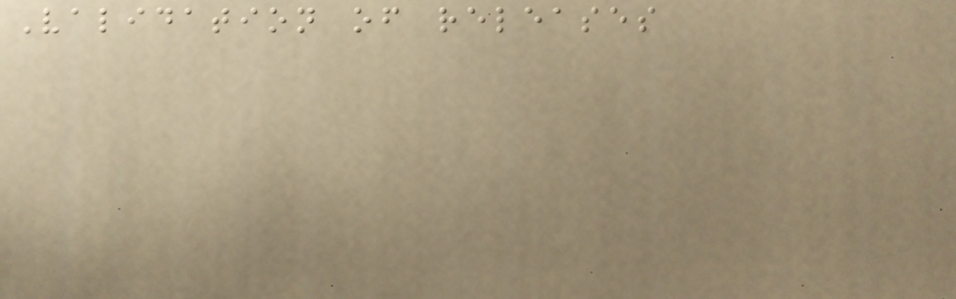Validation of releases
